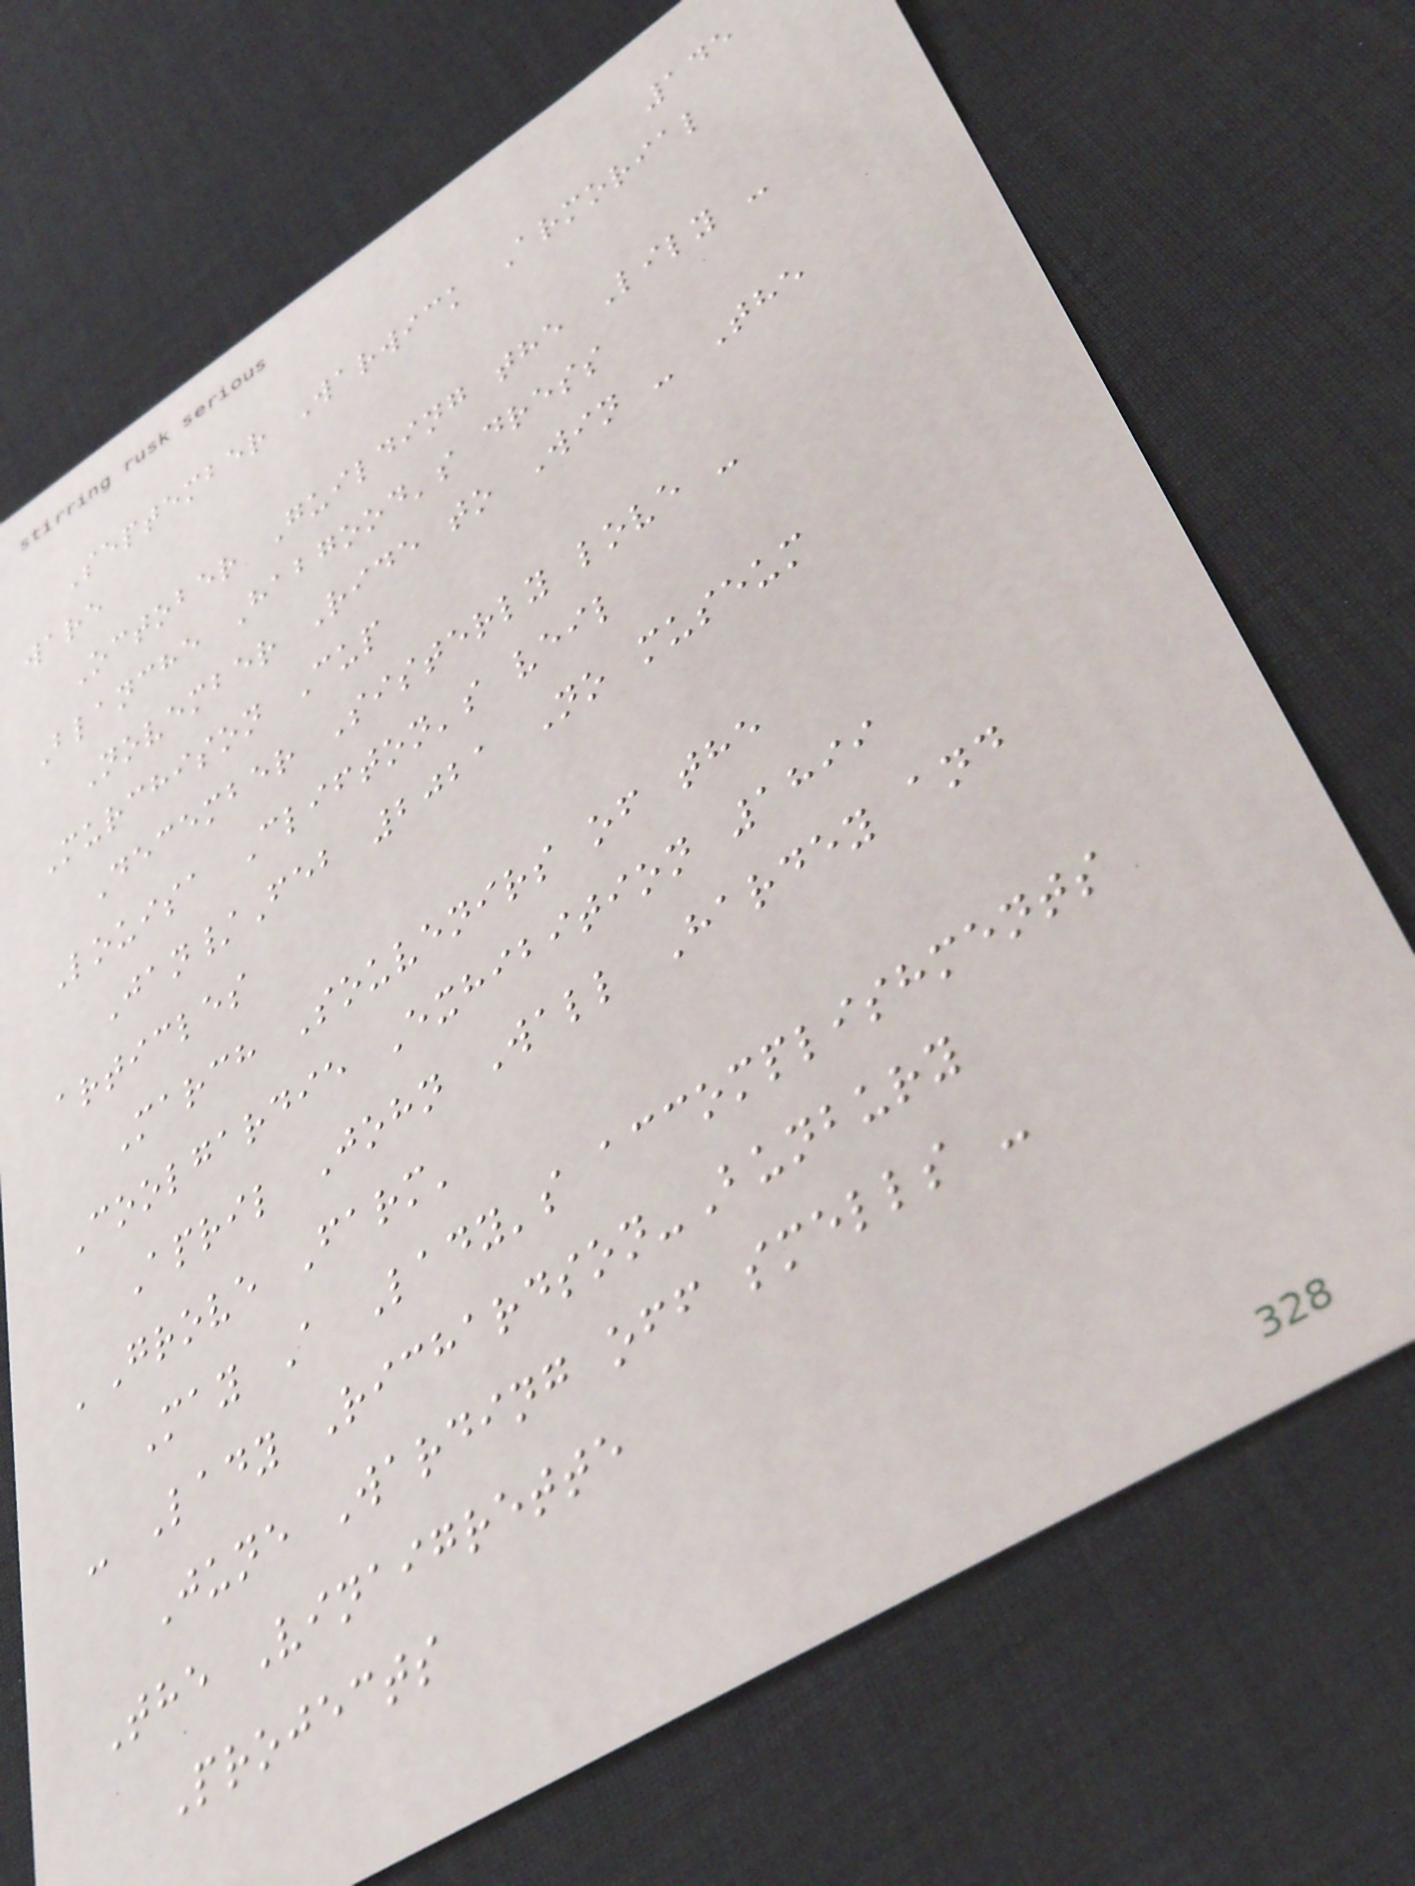145
September Warwick Armorial
ware
October Guilding the Lily -
Blanche Habgood's dress
November Ride to Win - The
Murchison Cup
December Sisterly love -
Louisa Clifton's veil
Jan/Feb 2021 No museum
articles
March Souvenirs of the
Coolgardie Exhibition 1899
April John Wall Hardey and
'Grove Farm'
May A Lady's accomplishments
- Lady Richardson-Bunbury
June Warding off smells -
The Vinaigrette
Projects
